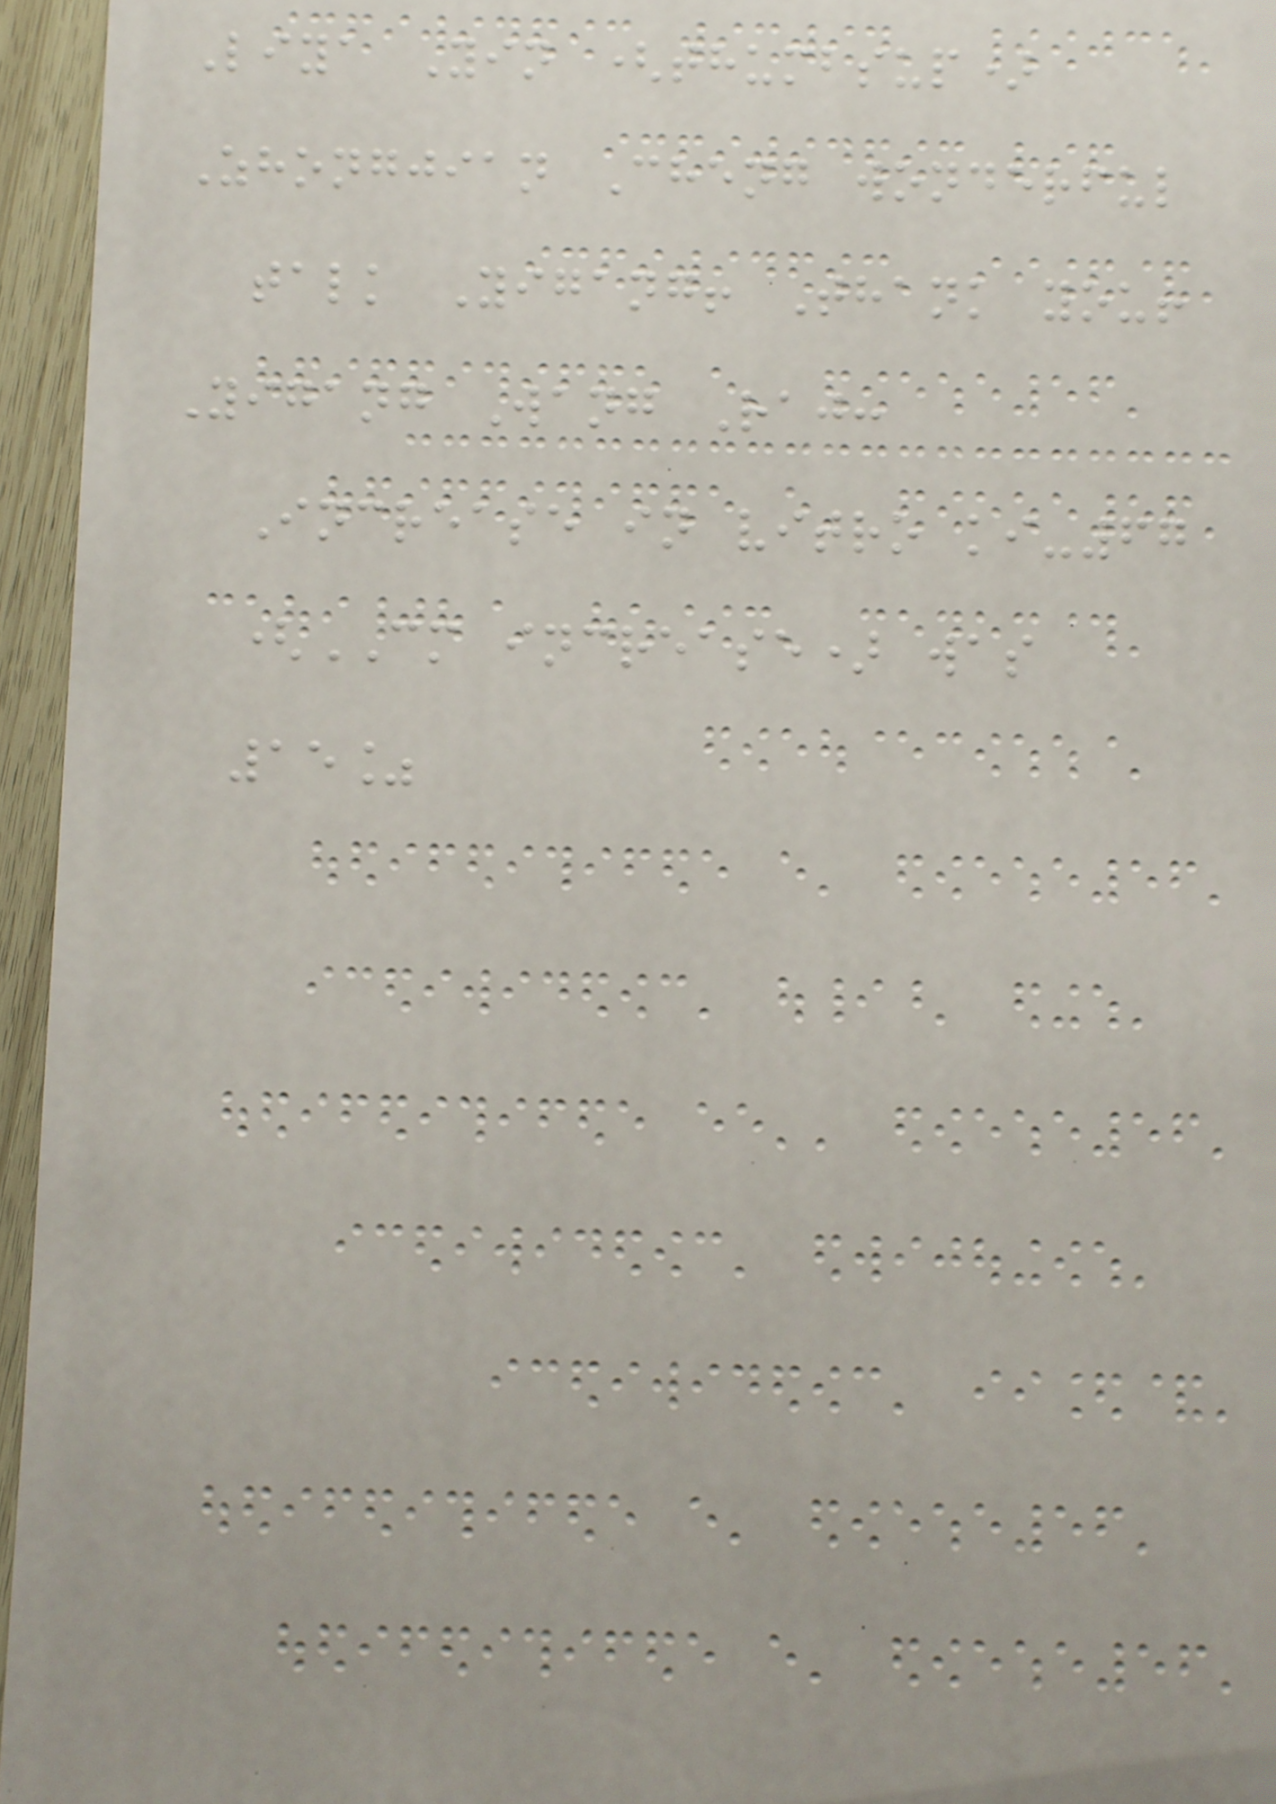Liya Yin (thumbsup)
Zhongjian Cheng wonderful
talk Yigang! Thank you!
Yigang Wang Raj:
Increase in vitro ki-67
(CM increase) was
15%
